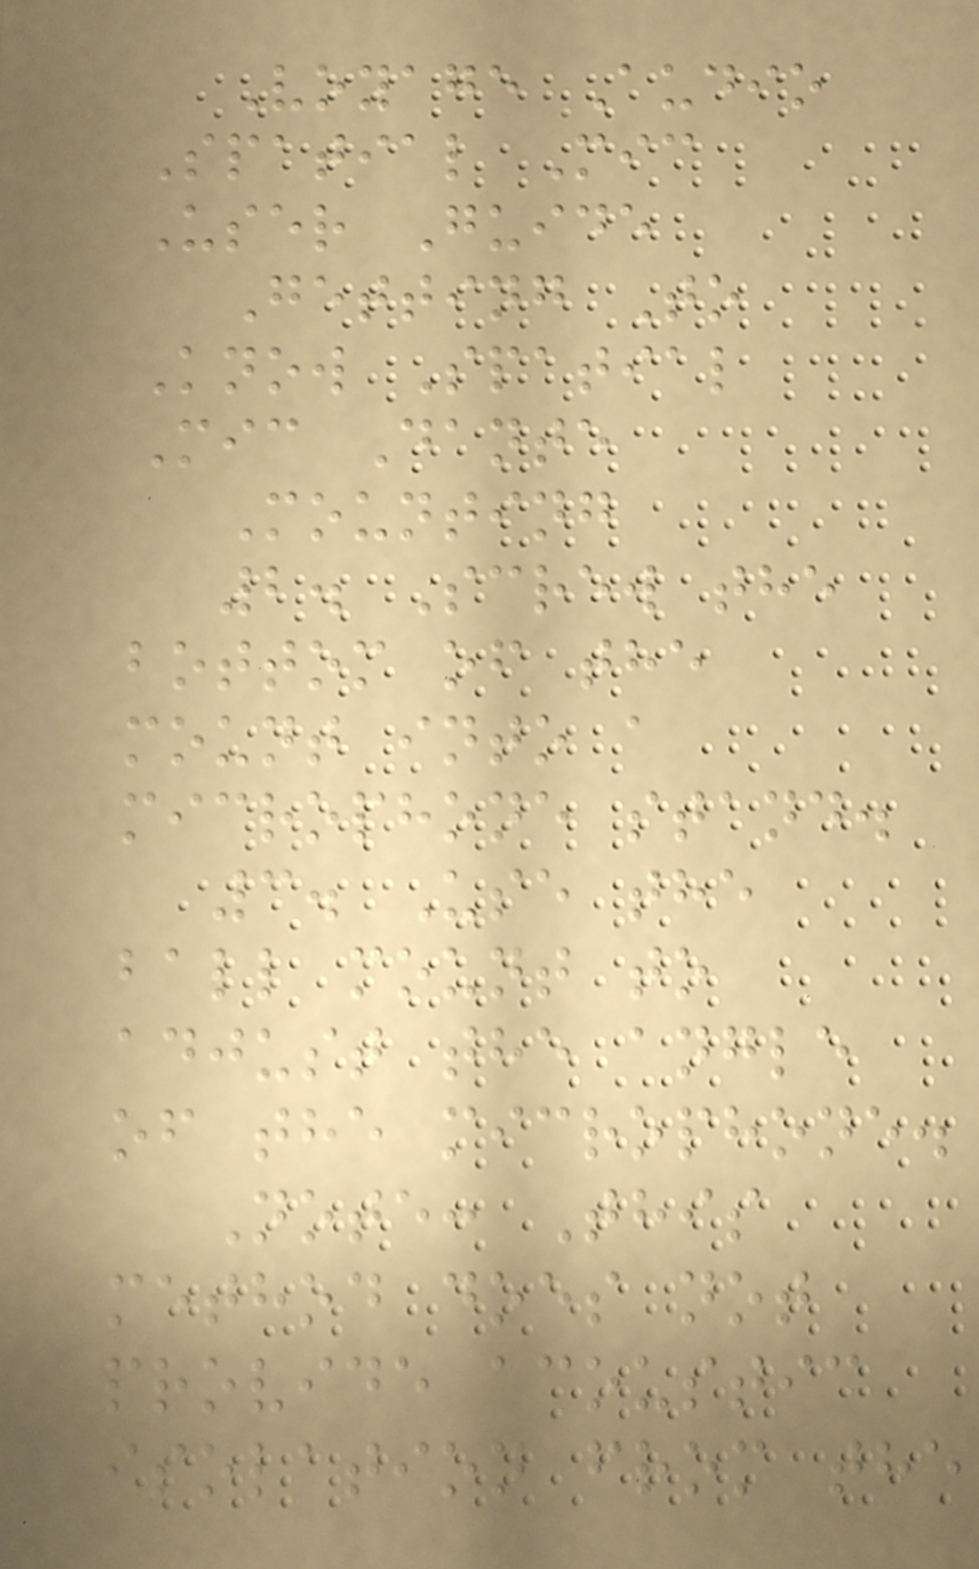Voyage Audio
Spatial Mic
User Guide
Getting To
Know Spatial
Mic Dante
Mounting
2. Screw the
bottom of the
mount into a
microphone stand.
3. Use the
ball mount to
adjust the angle
of the microphone.
Note: This
method does not
provide acoustic
isolation from the
